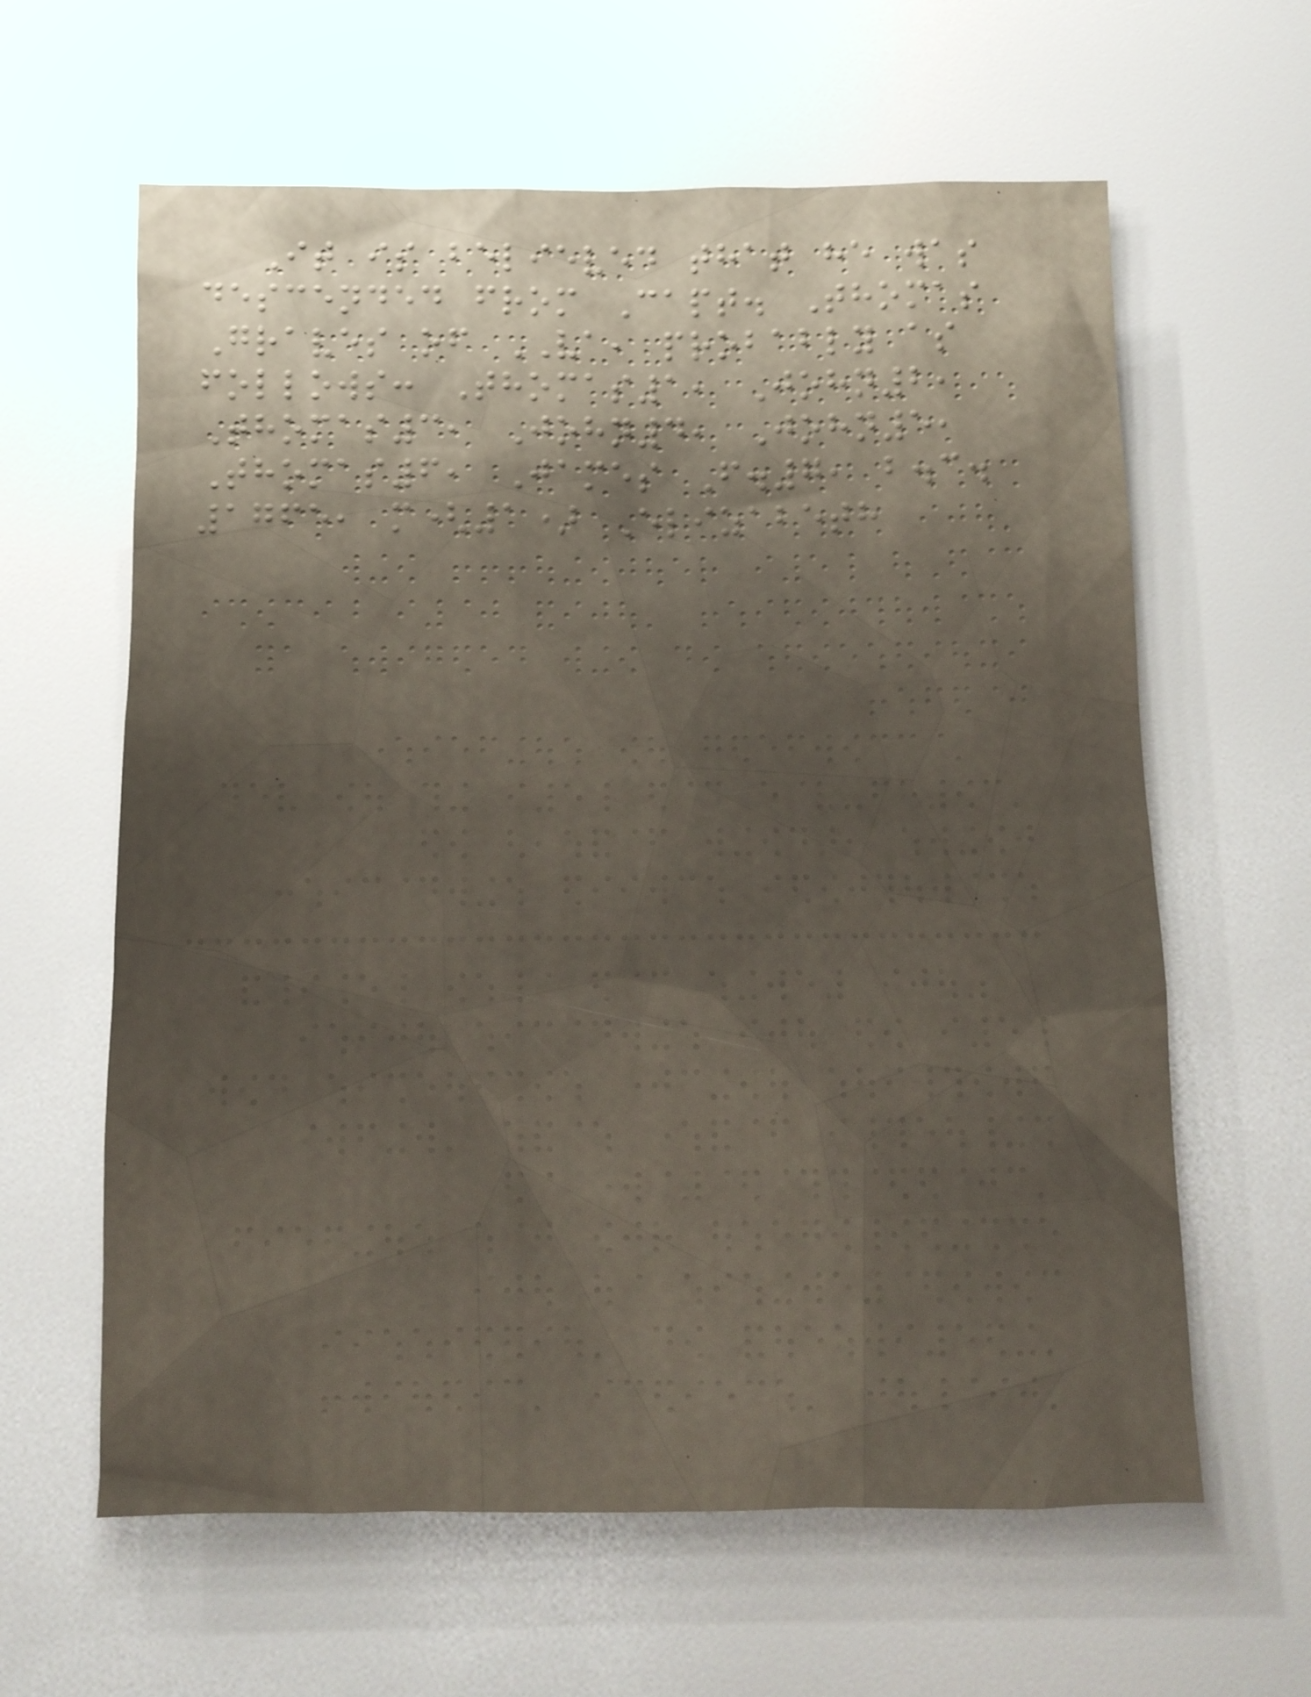It is believed that he was
descended from Capt. Thomas
Graves of VA, probably as
follows: Thomas1, John2,
Thomas3, John4, John5,
Thomas6, James F.7, b.c.
1765, m(1) Elizabeth
